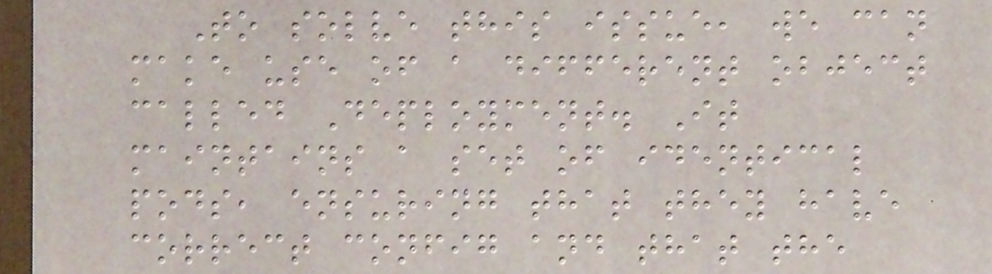To solve this issue, we can
make use of a different object
called Deployment. It
maintains a set of identical
pods, ensuring that they have
correct config and that the
